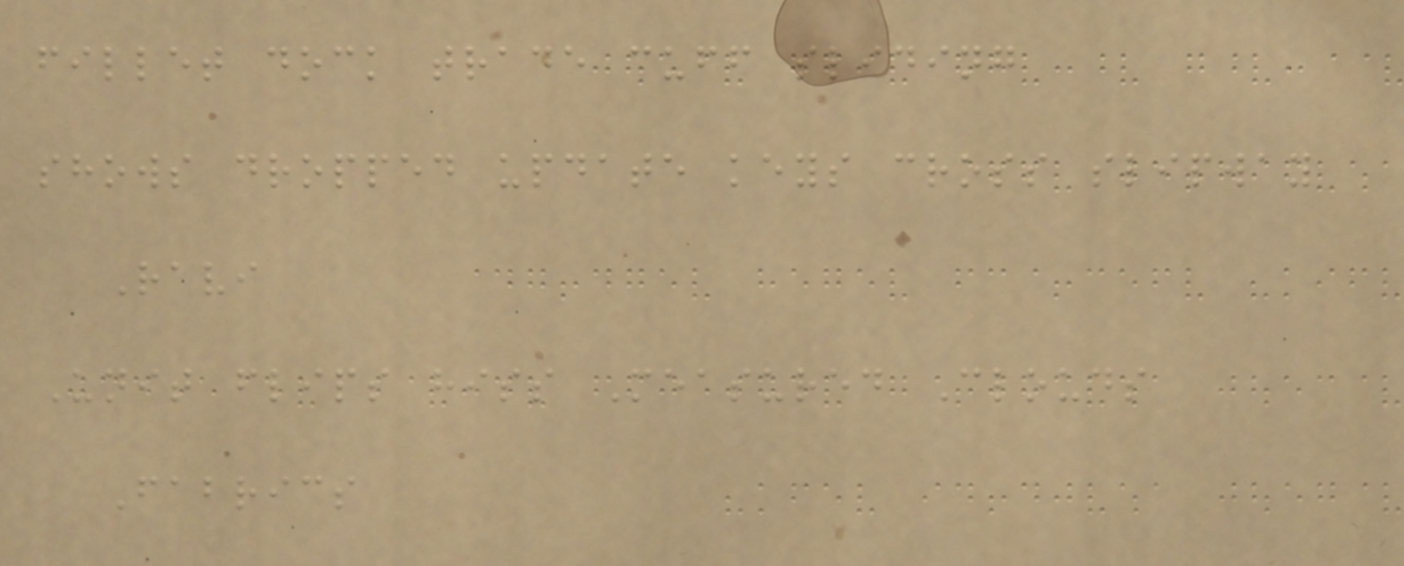fillet dock trade cuff sliding
shows dropped update keys cross slipway
Ravi
Unit flips hiss Measured Clouds
Fabrics
